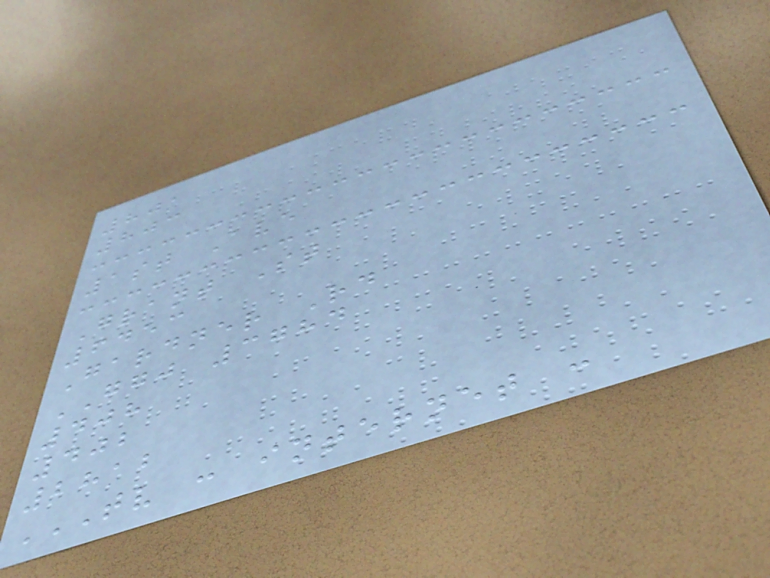801
803
1st Ave
Grant St
6453
Gardner Rd
GGJ 3784
408
402
2812
TV : INTERNET :
